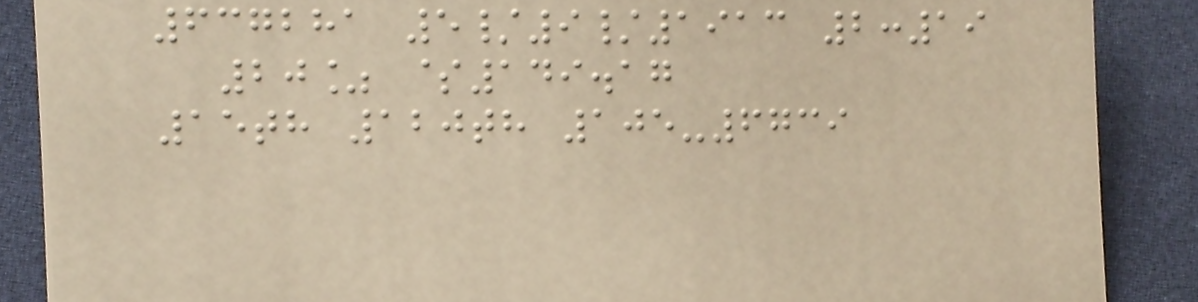637281 5/9/1913 2:19
20% $149.17
15th 120th 105-6739
